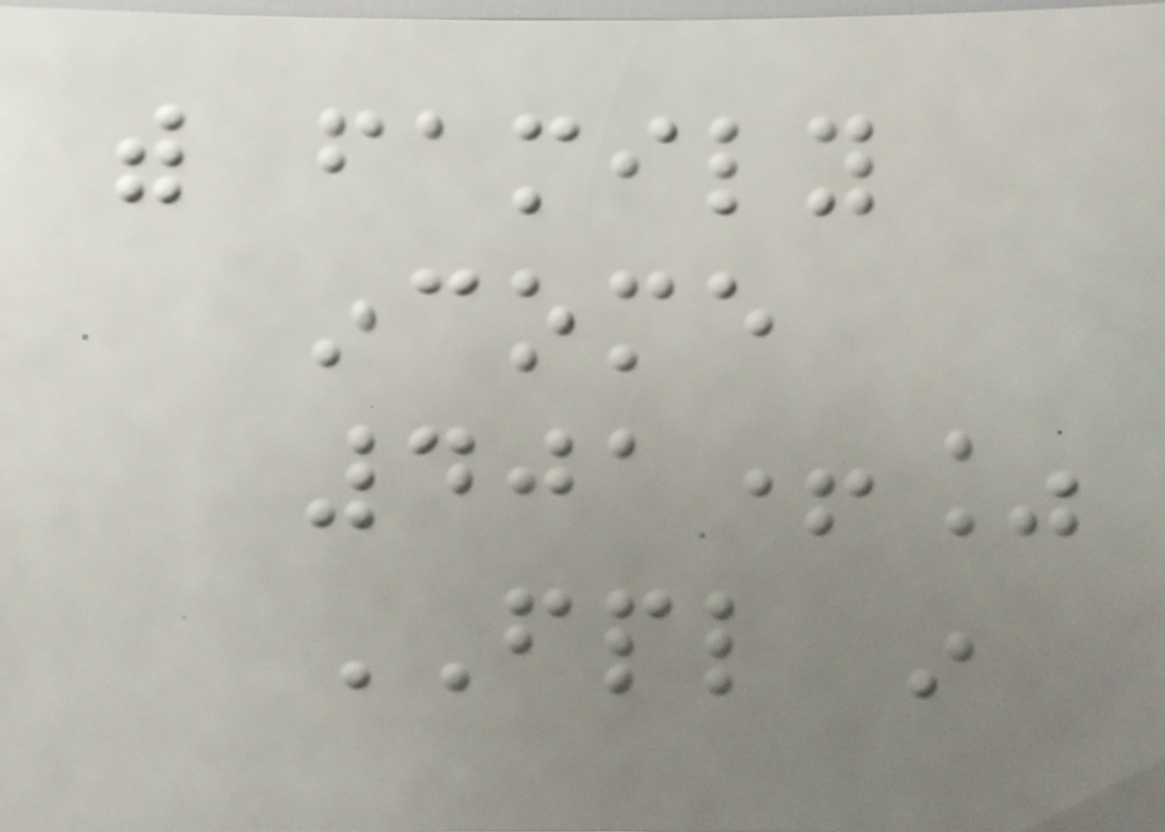with family
income
401+%
FPL in
